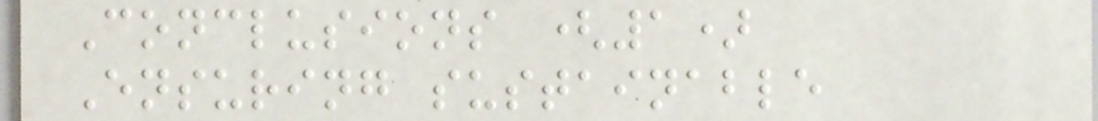Conclusions (1)
Ensuring sustainable
